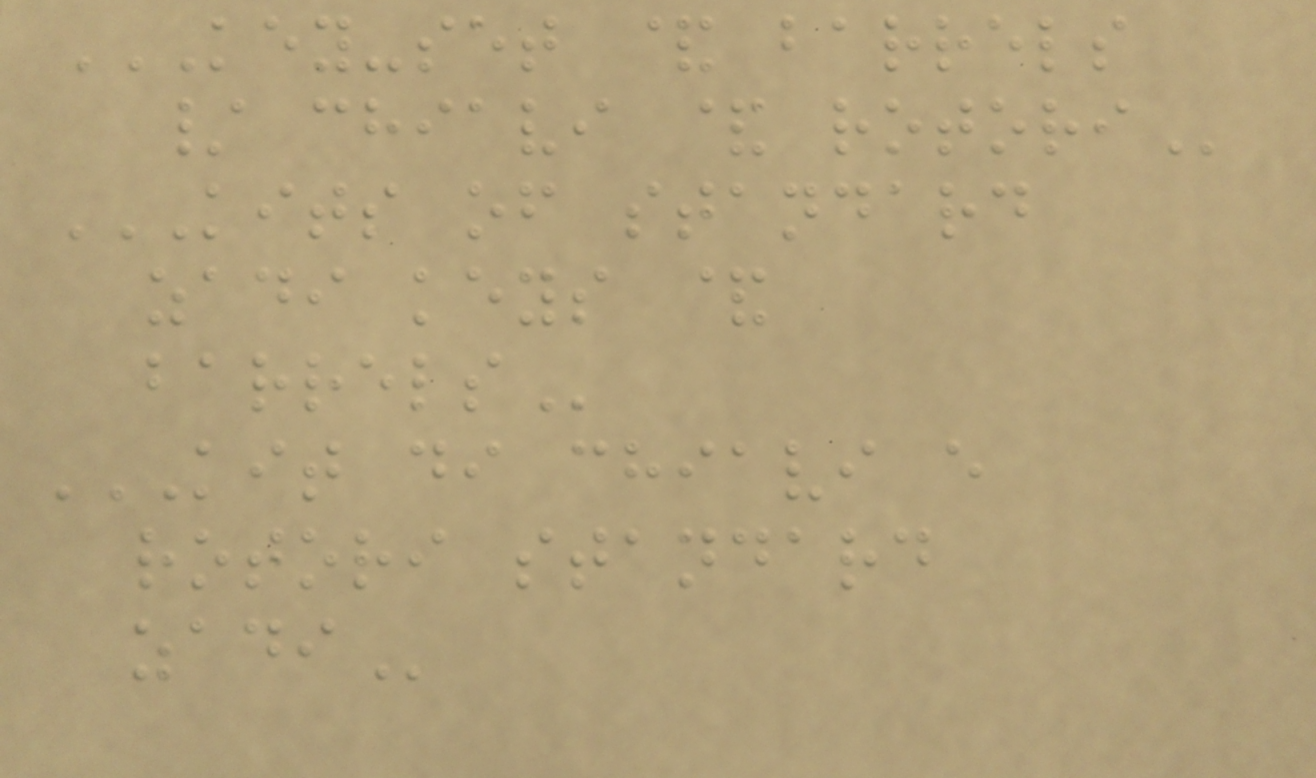KEY-SET & BARRELS
/ CHIAVI & ROTORI
KITS OF STANDARD
ZADI KEYS &
BARRELS
KIT DI CHIAVI E
ROTORI STANDARD
ZADI
